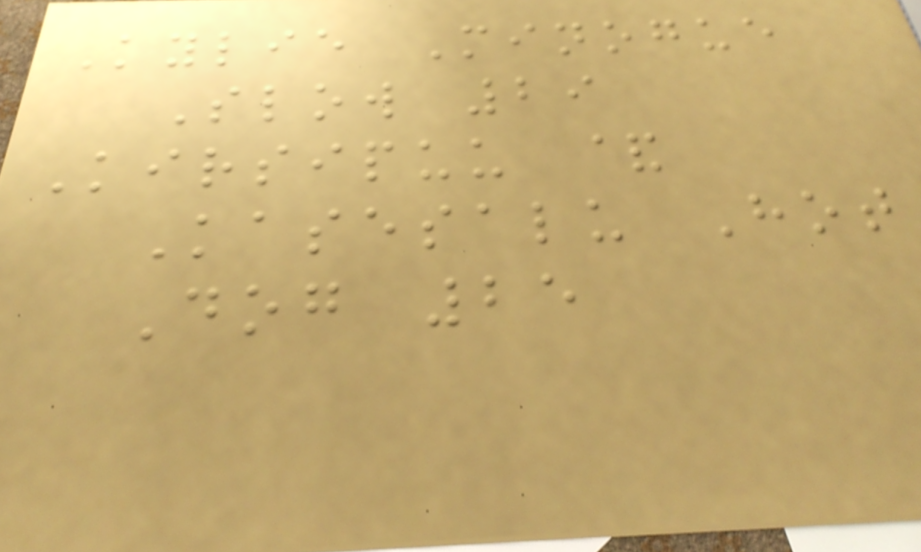Kylie Minogue
Slow 29
Kirsipuu &
Kasesalu Hot
Dog 25
